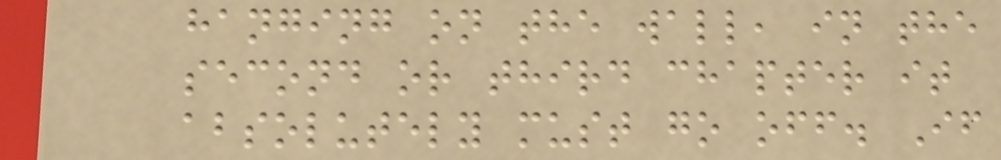hanging on the wall, in the
second or third chapter it
absolutely must go off. If
